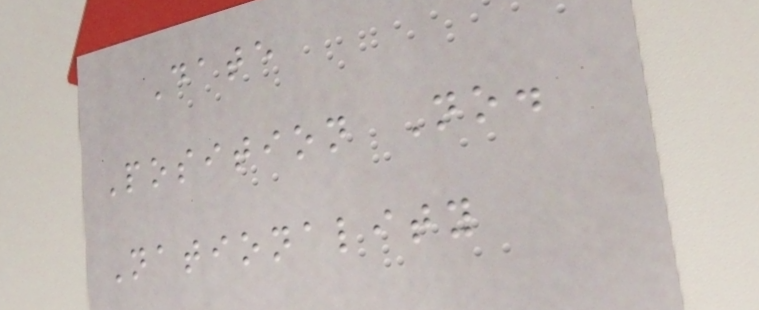Date
Position No.
Nationality
